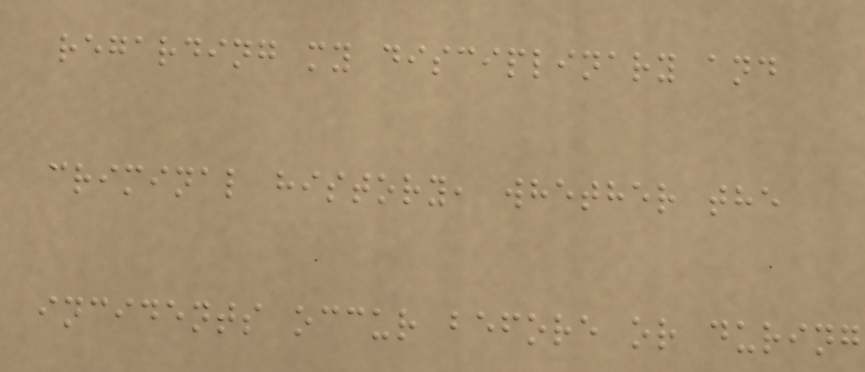regarding my disciplinary and
criminal history, whether the
incidents occur before or during
